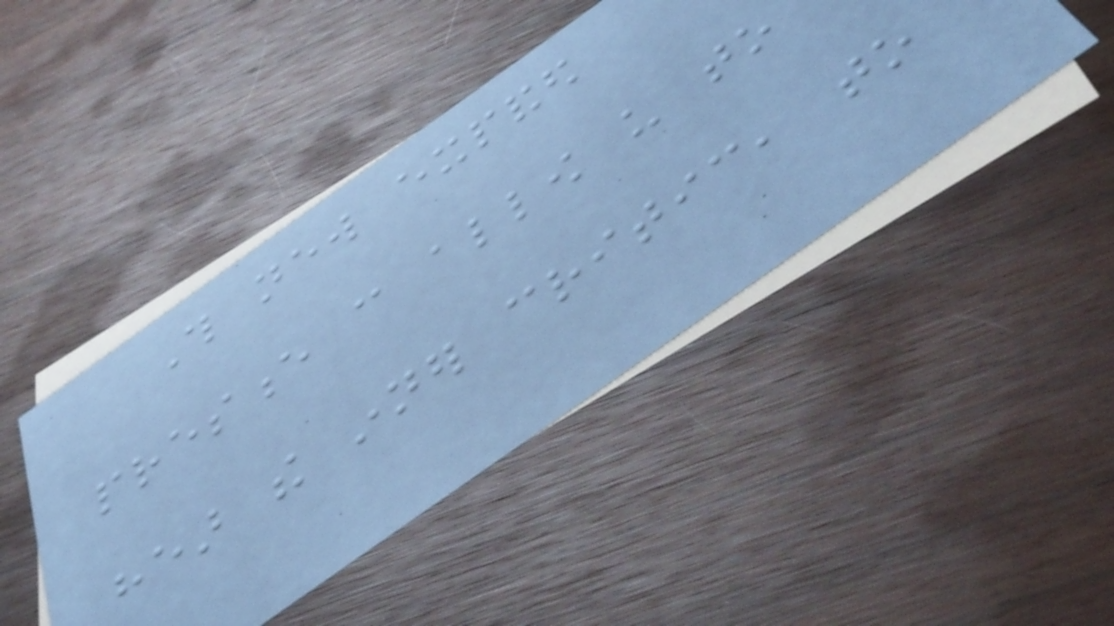This new expanded
presence can allow us to
hear the inner critic, to
